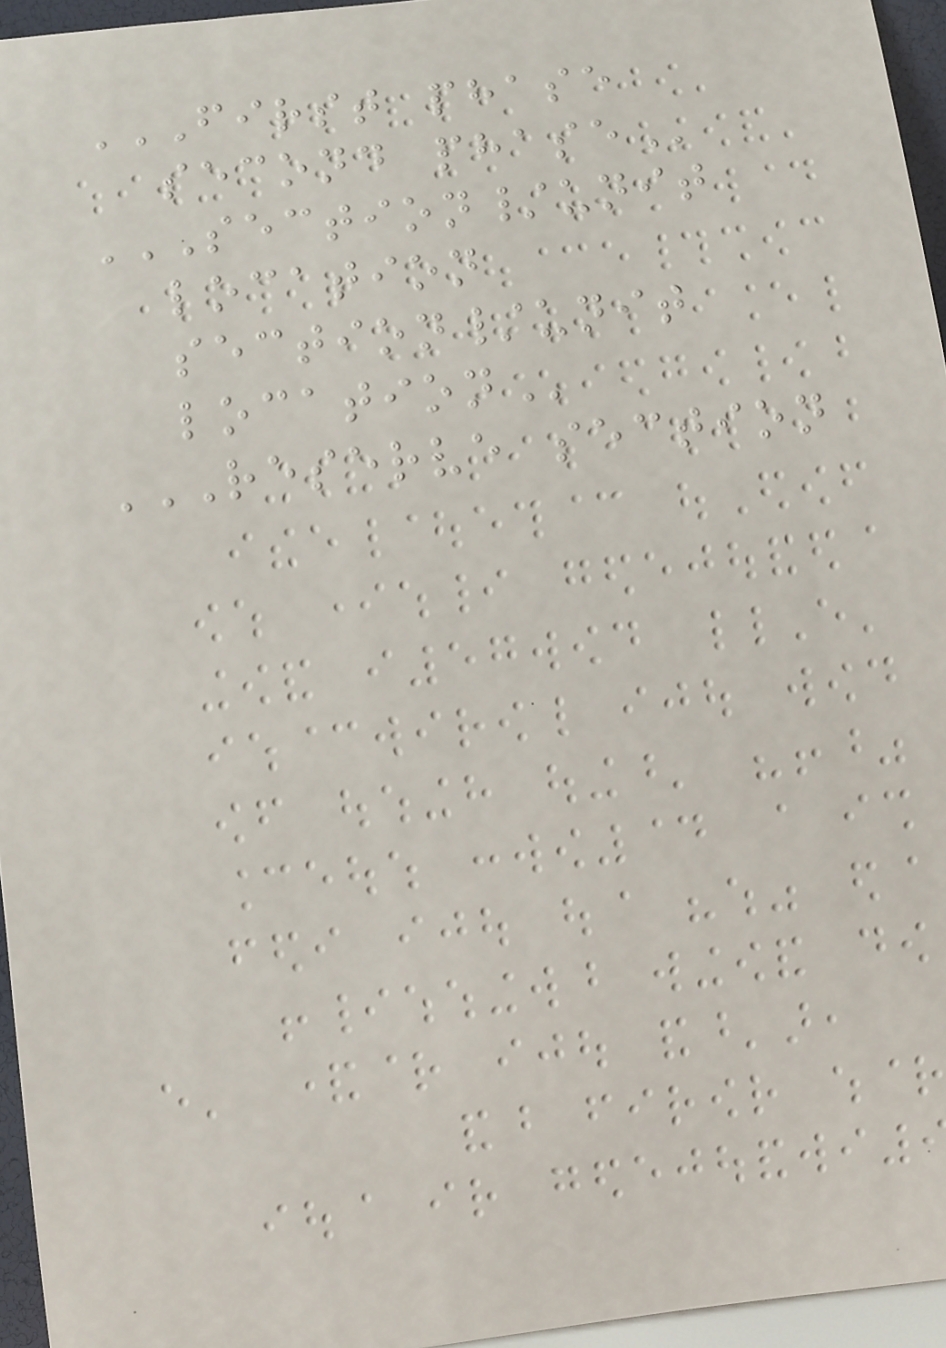FIRST PHASE
SECOND PHASE
SECTION/UNIT
LOCATION
SECTION/UNIT
LOCATION
RESERVE SECTION
